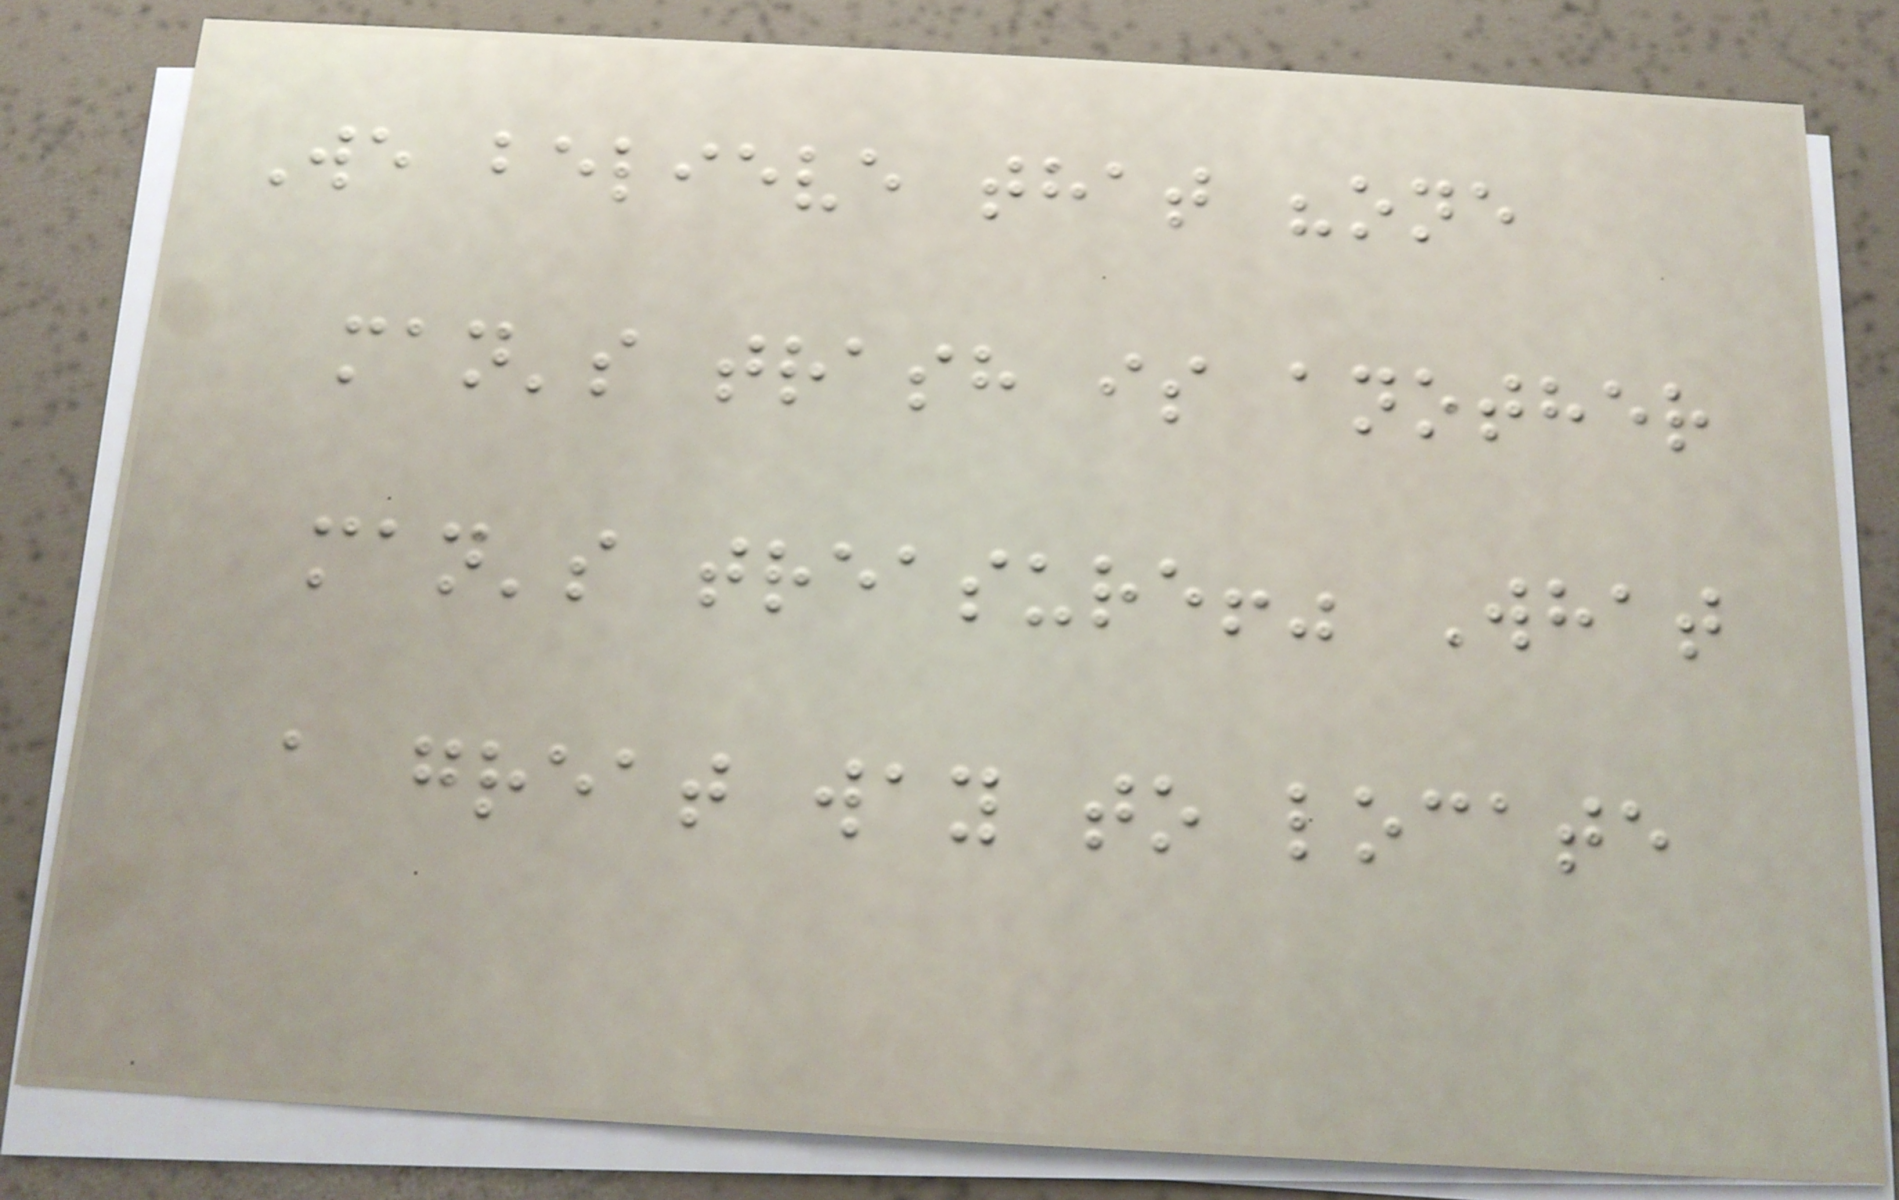We believe that "one
man's trash is another
man's treasure!" What
a great way to locate
